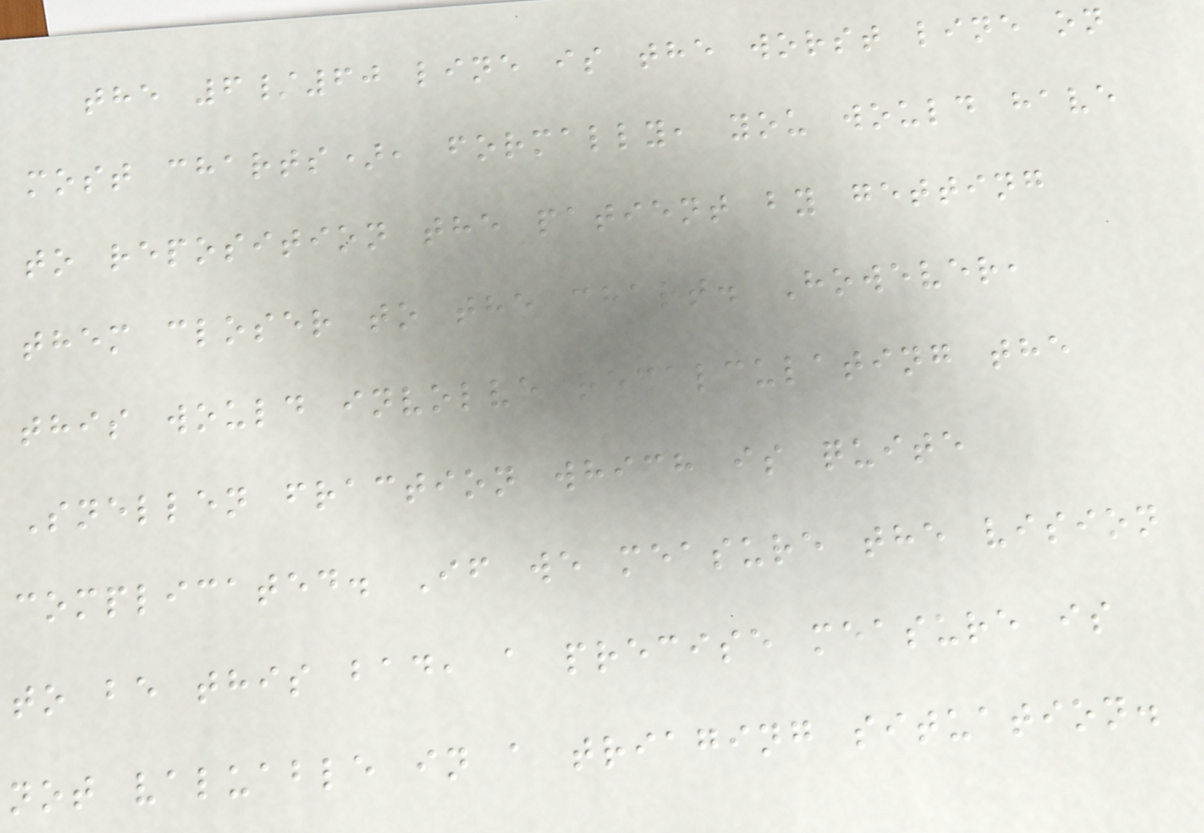the 6/60 line is the worst line on
most charts), formally, you would have
to reposition the patient by getting
them closer to the chart. However,
this would involve recalculating the
Snellen fraction which is quite
complicated. If we measure the vision
to be this bad, a precise measure is
not valuable in a triaging situation.
